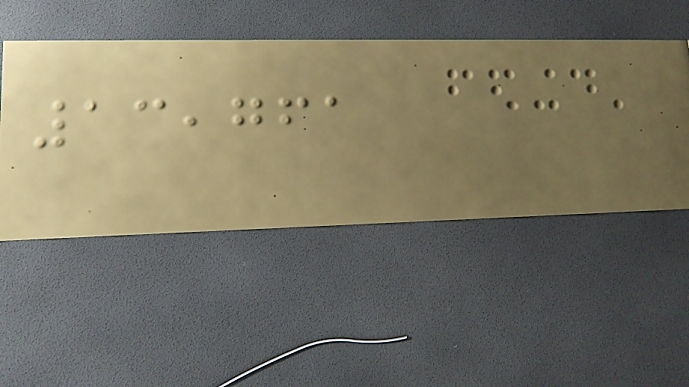13,761
